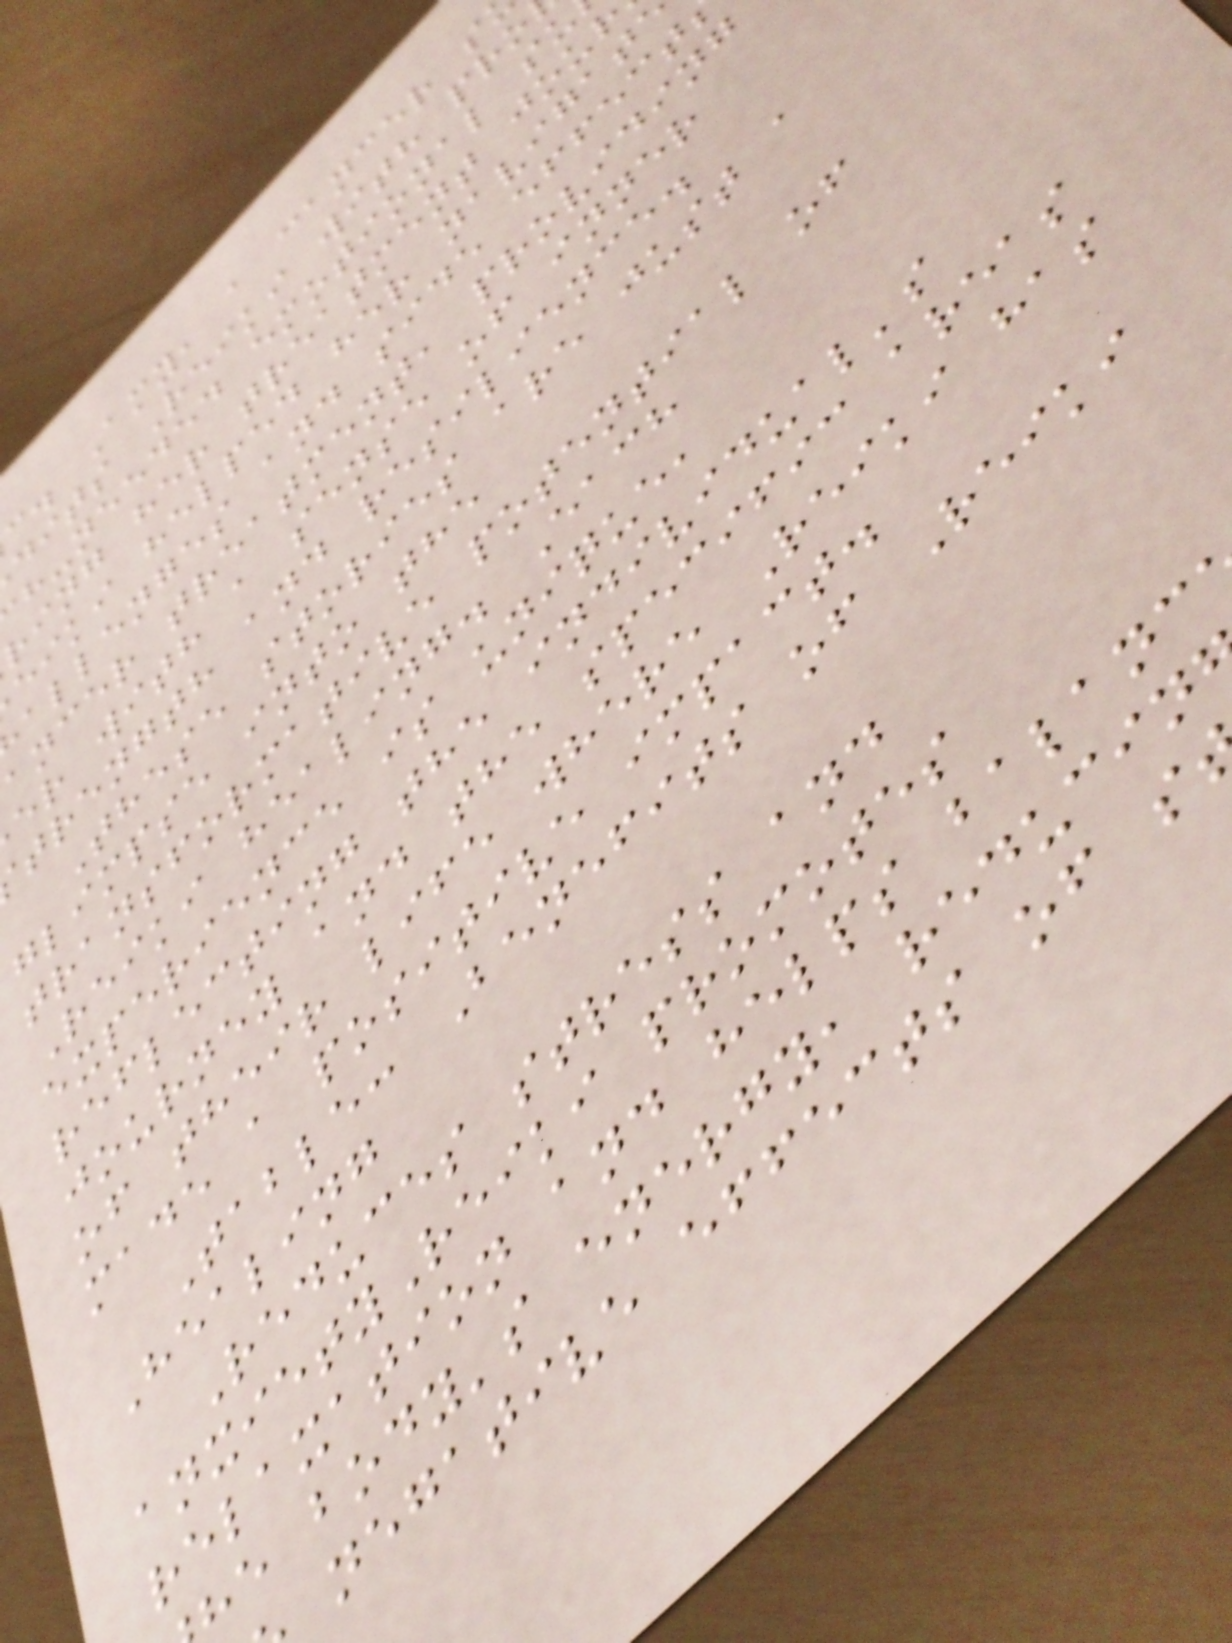c. Amy, a cancer s
dits Reiki with pro
h-needed emotional su
ring her treatment jour
eiki helped her navigat
allenges and side effect
ancer treatment, providing
er with a sense of inner
trength and resilience.
These stories are just a
glimpse into the
transformative potential of
Reiki healing. Each
experience is unique,
reflecting the individual's
journey and the specific areas
of their life where Reiki has
made a positive impact.
Table: Benefits of Reiki
Healing
Reduces stress and
anxietyReiki promotes
relaxation and helps balanc
e body's energy, reducin
negative effects of s
